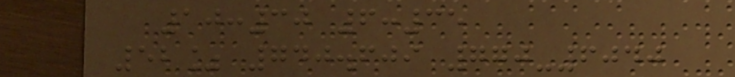10:30 6:35
52% 740.609 770-6040
